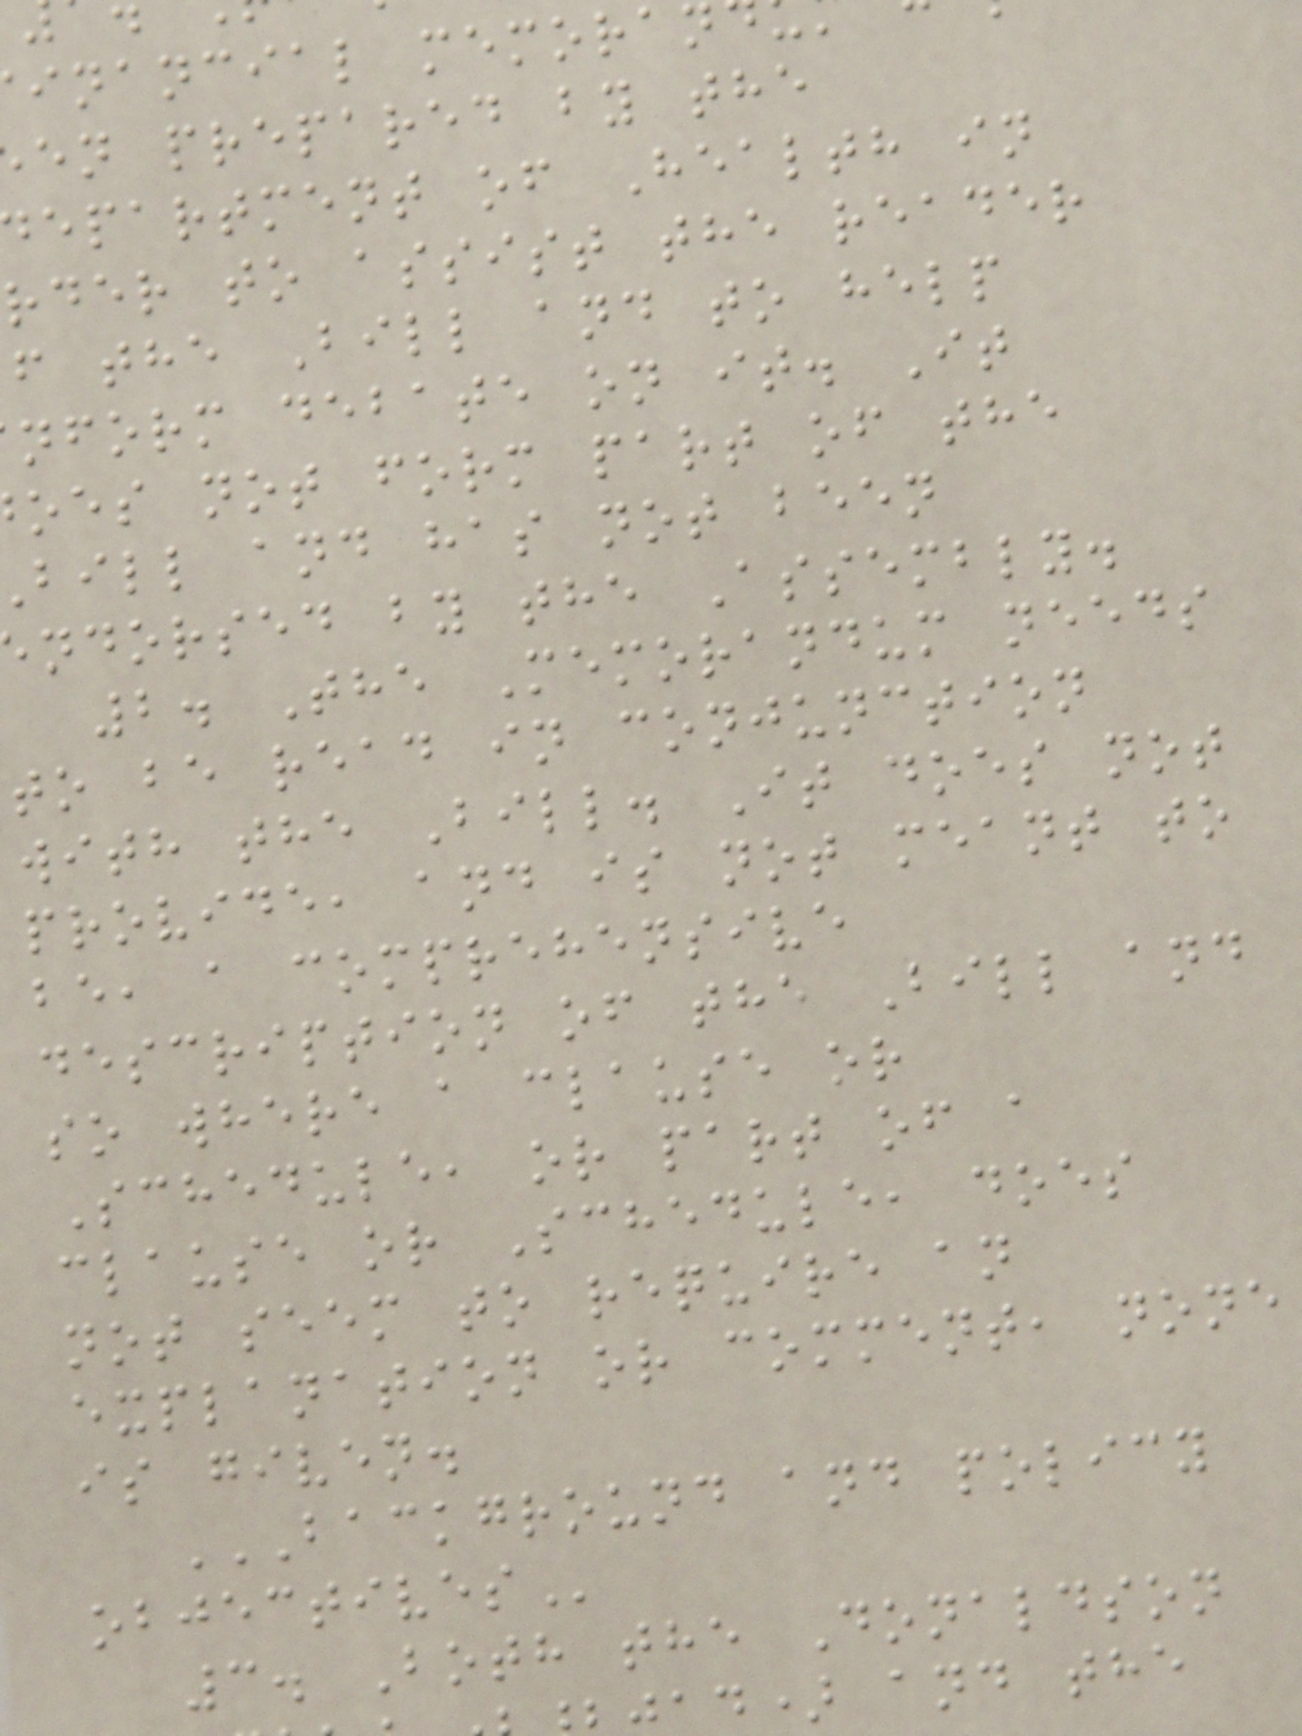inancial memoran
en prepared by the
epartment of Health in
rder to assist the reader
f the Bill and to help
nform debate on it. It
oes not form part of the
bill and has not been
ndorsed by the Assembly.
2. The Memorandum needs
to be read in conjunction
with the Bill. It does not
provide, and is not meant to
be, a comprehensive
description of the Bill and
so where a clause or
Schedule, or part of a
clause or Schedule, does
not seem to require an
explanation or comment, none
is given.
BACKGROUND AND POLICY
3. Both the Donaldson
d) and the
